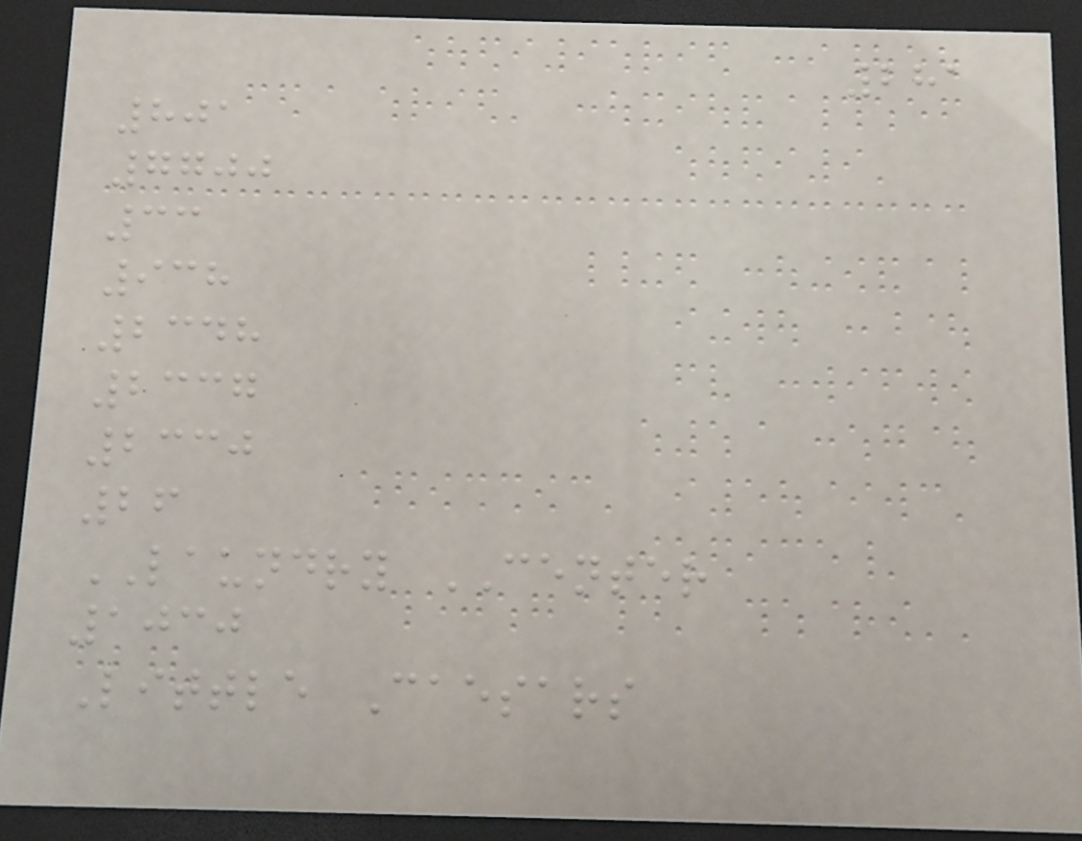281
801
7700
33
938
2348
2337
2330
26
LAUNDRY CENTER
1030
Little Caesars
